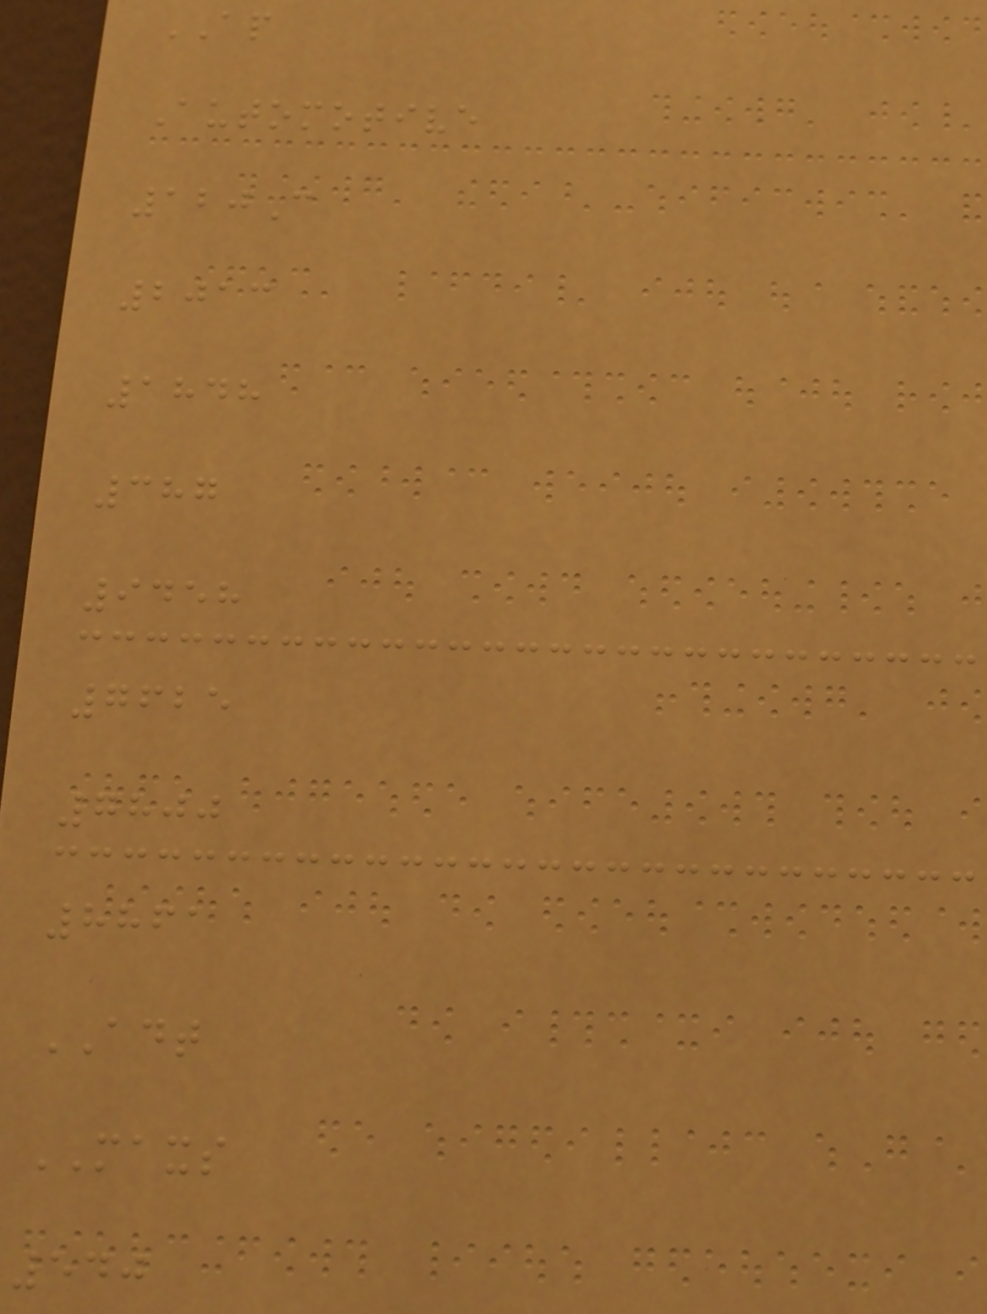AP
Automotive
120C
2013
1848
387
9458
7625
7800
8861
ADT
MAXS
540
